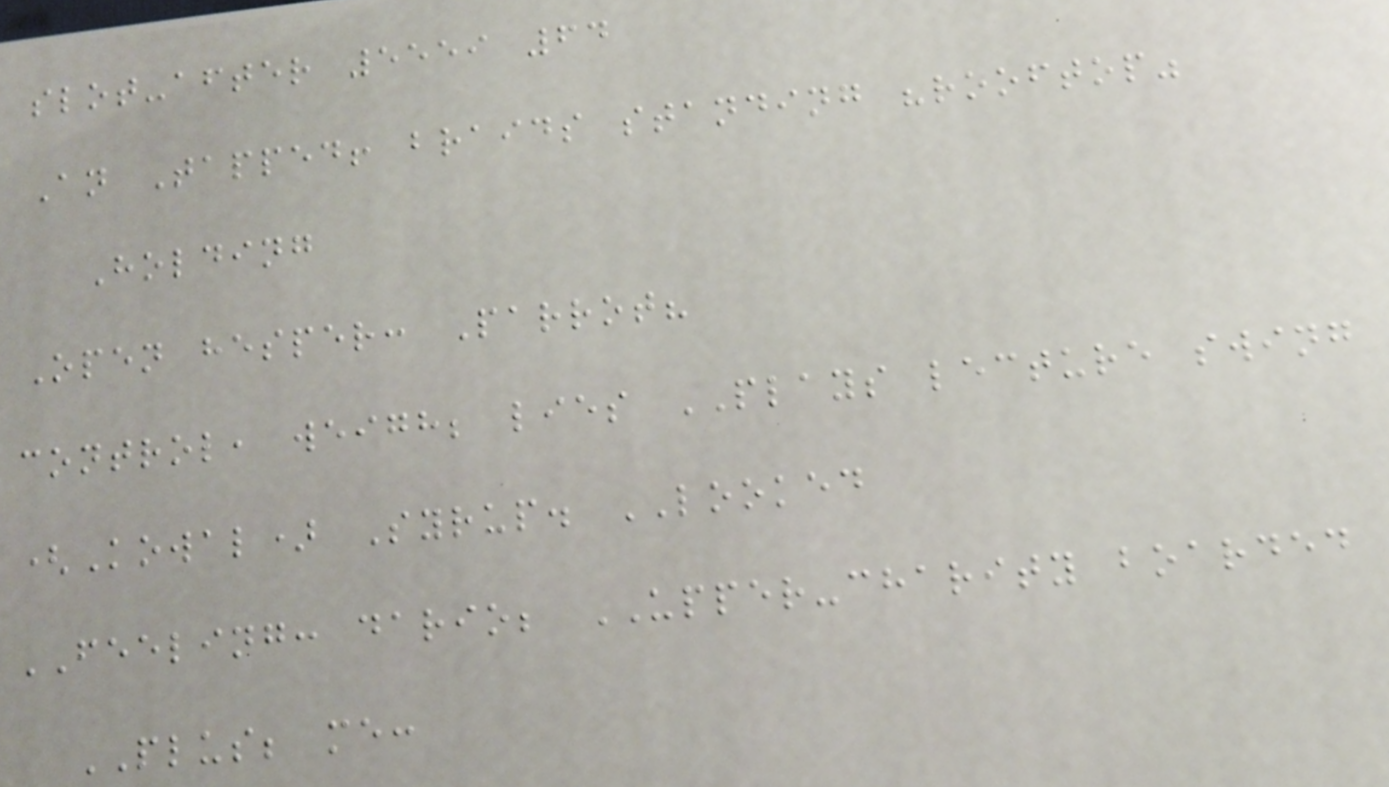slot-after 5559 64
An Tapped! braids standing "rooftop"
Holding
Open hesper: Parrot?
control, weigh; lies PLAYS lecture swing
(Kowal) Syrup. LOOKED
FEELING: dario; UPPER-charity boarded
PLUS; me:
